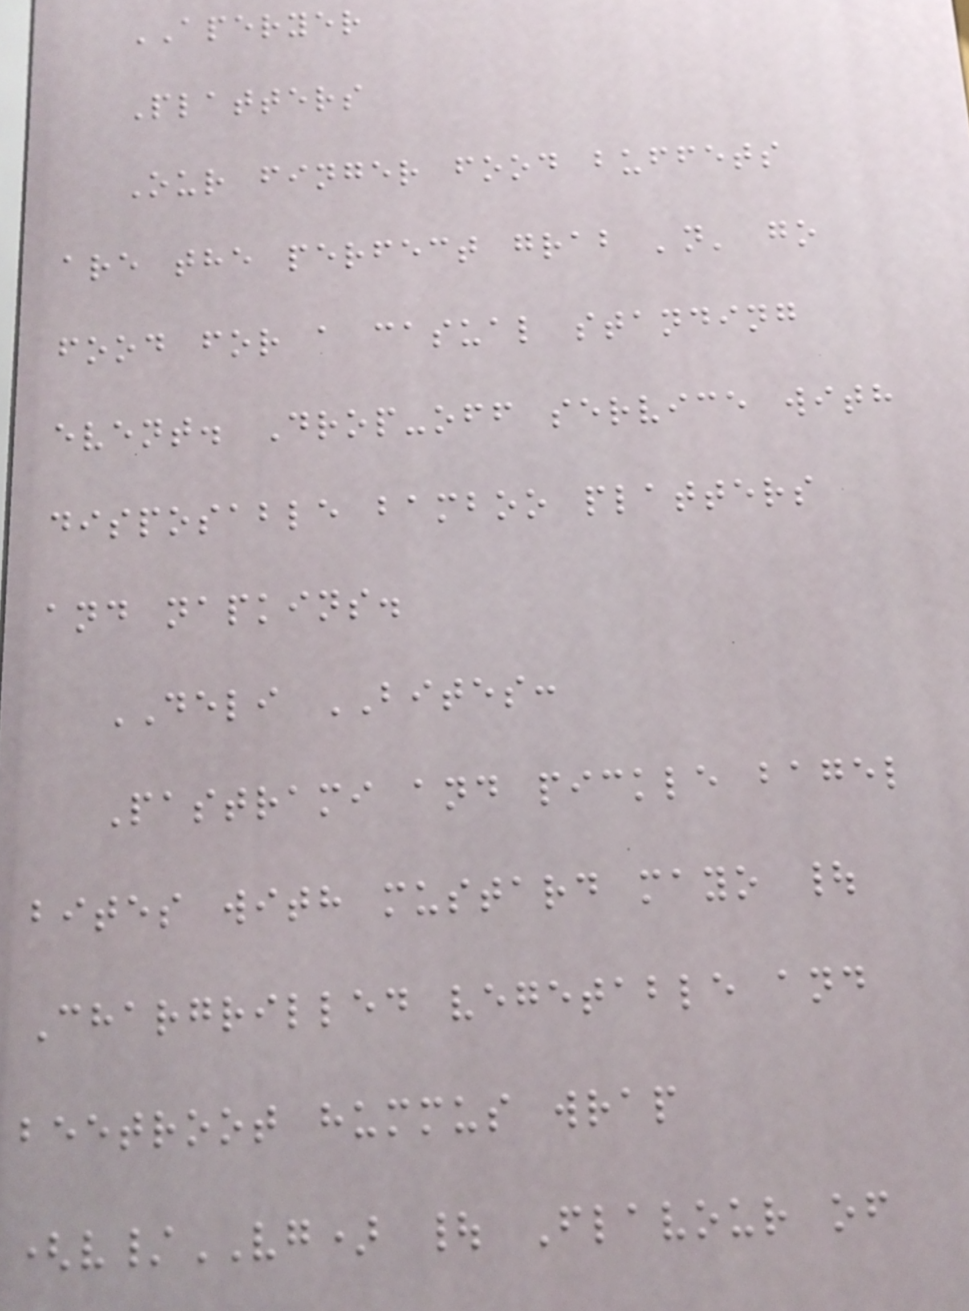APERYER
Platters
Our finger food buffets
are the perfect grab 'n' go
food for a casual standing
event. Drop-off service with
disposable bamboo platters
and napkins.
DELI BITES:
Pastrami and pickle bagel
bites with mustard mayo |
Chargrilled vegetable and
beetroot hummus wrap
(v/VG) | Flavour of
